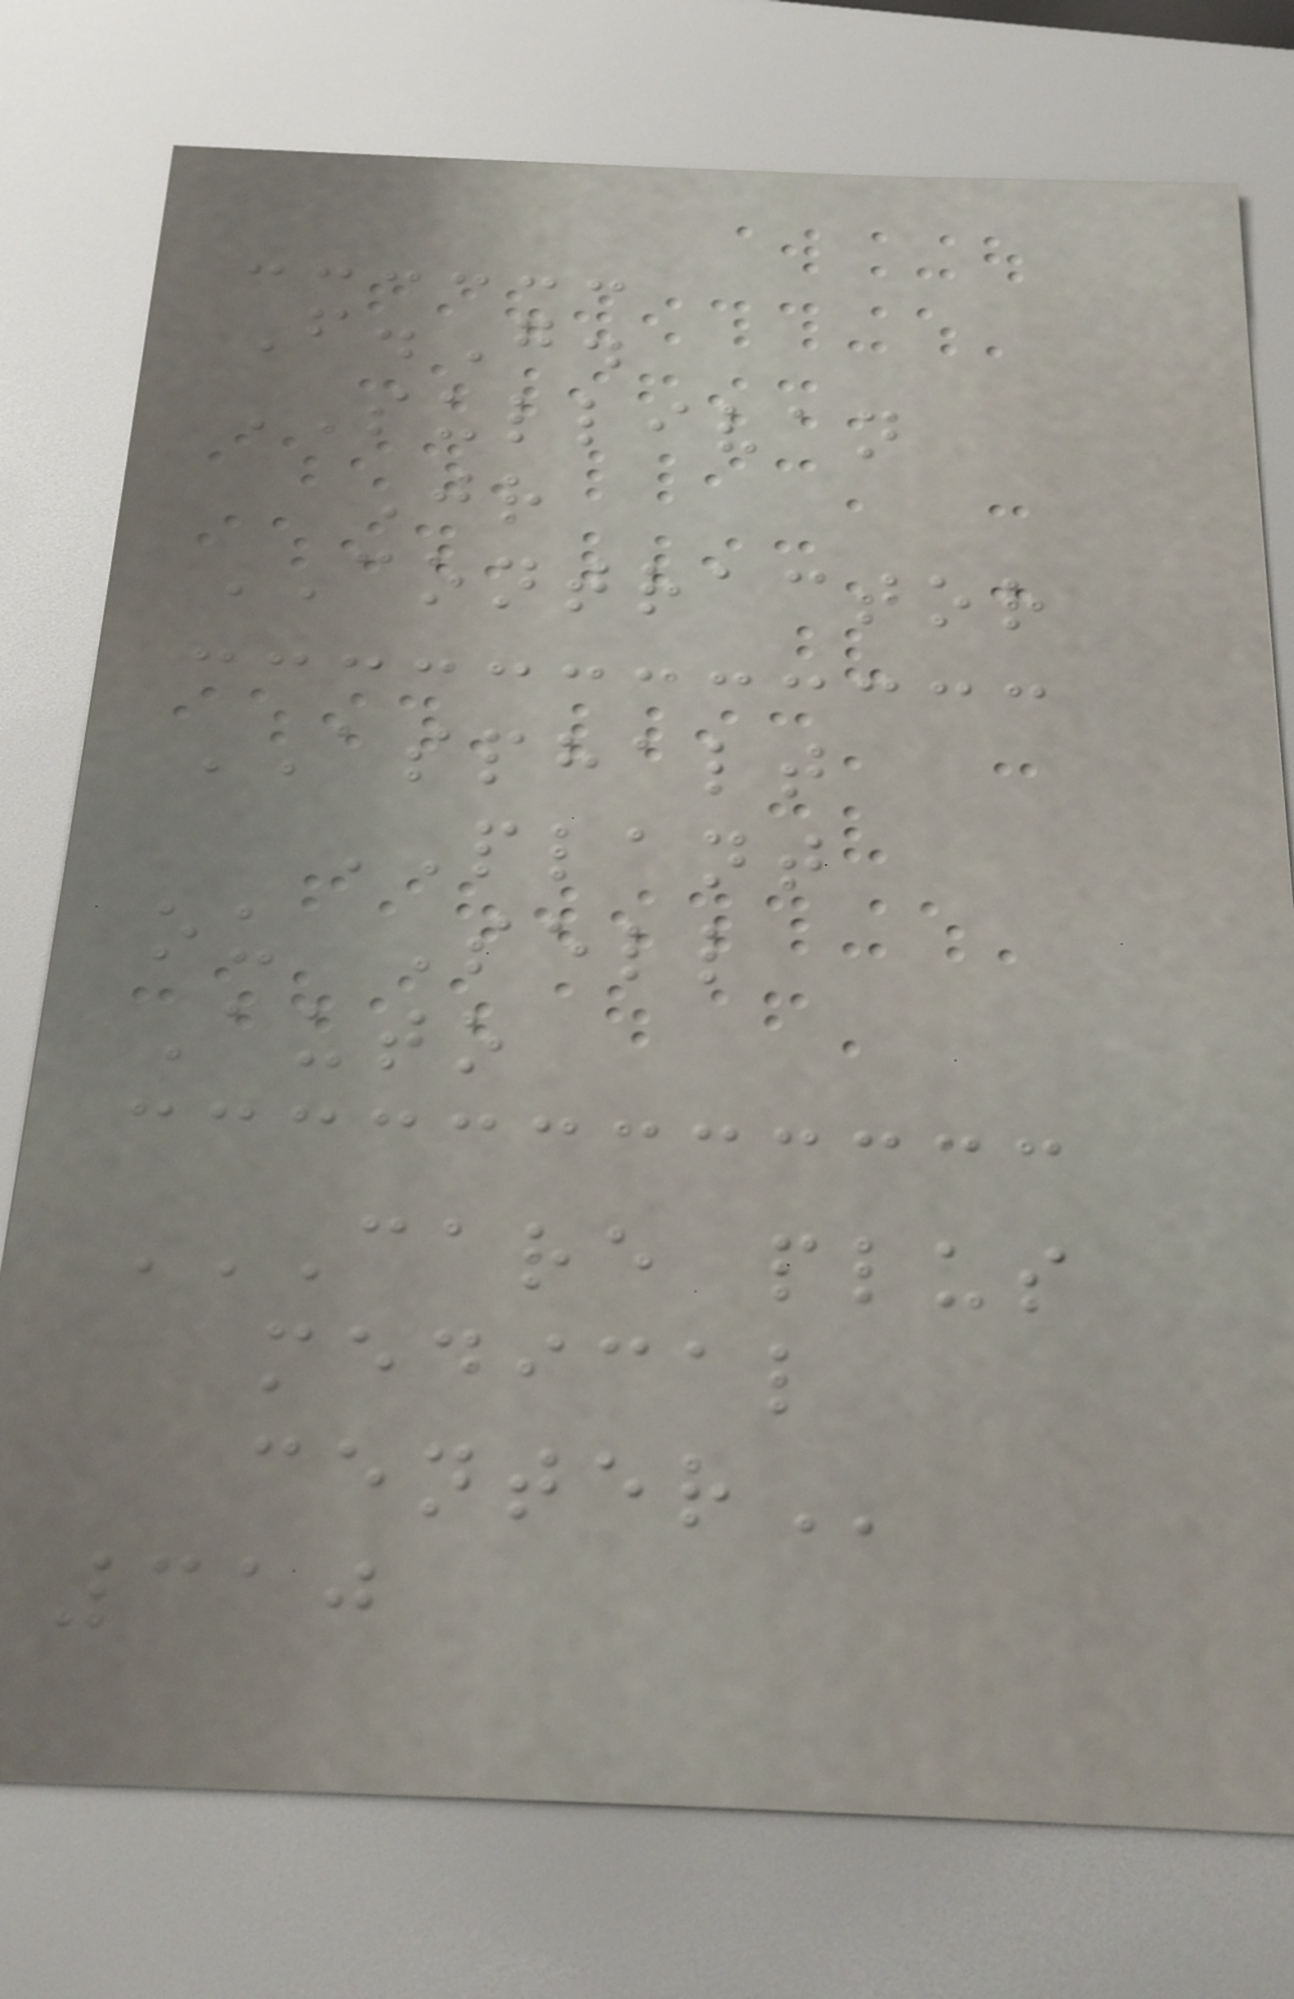F.G.
SULLIVAN
Jr
CONTRACTOR
ASPHALT
PLANT
ou Sell
Auto
CARE PLUS
MEDICAL
CENTER
310
